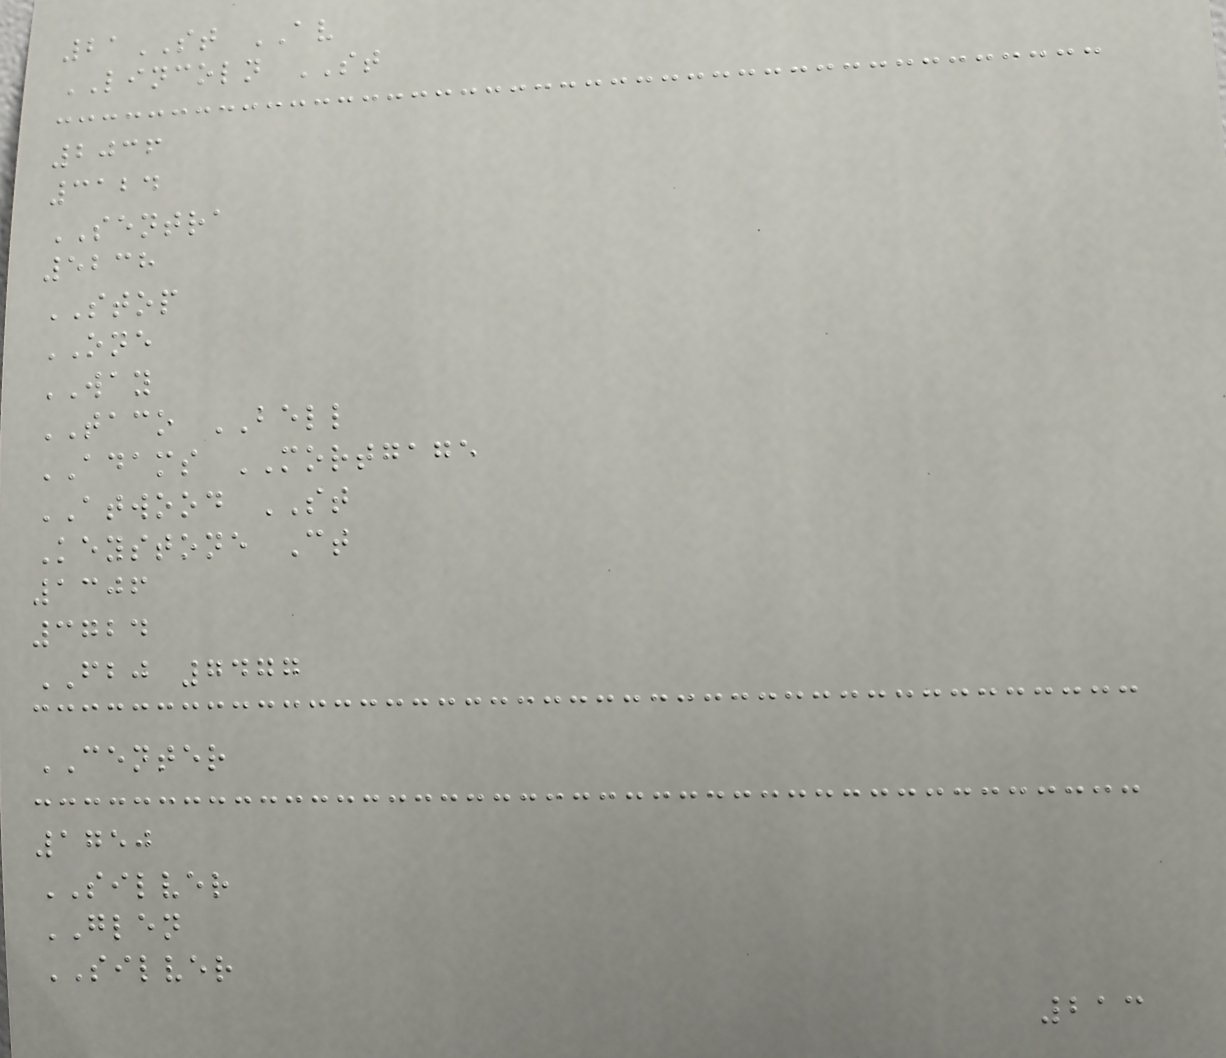21ST AV
LINCOLN ST
2036
3124
SENTRA
5238
STOP
ONE
WAY
TACO BELL
ADAMS MORTGAGE
ATWOOD ST
Keystone Ct
1306
3724
FBJ 7477
CENTER
1750
SILVER
GLEN
SILVER
213
